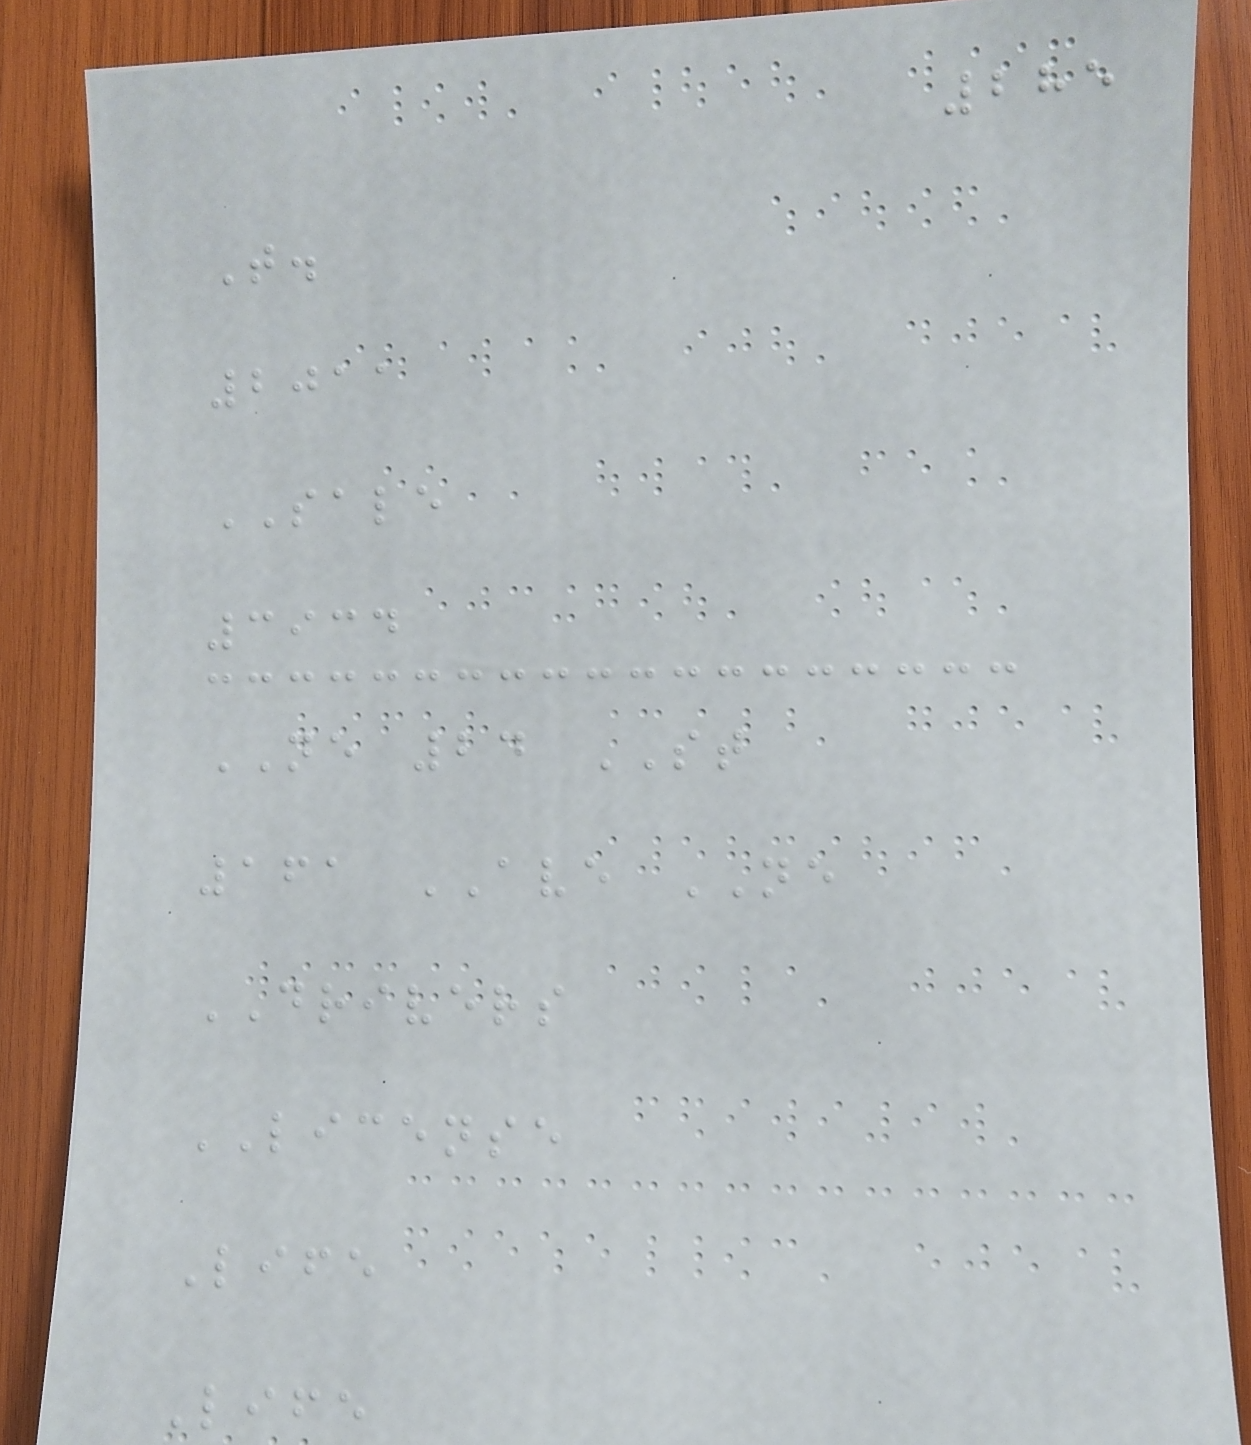285
T.
2011
SALE
3934
NE 24 ST
161 AVE NE
DRIVERS
LICENSE
Life
Life
